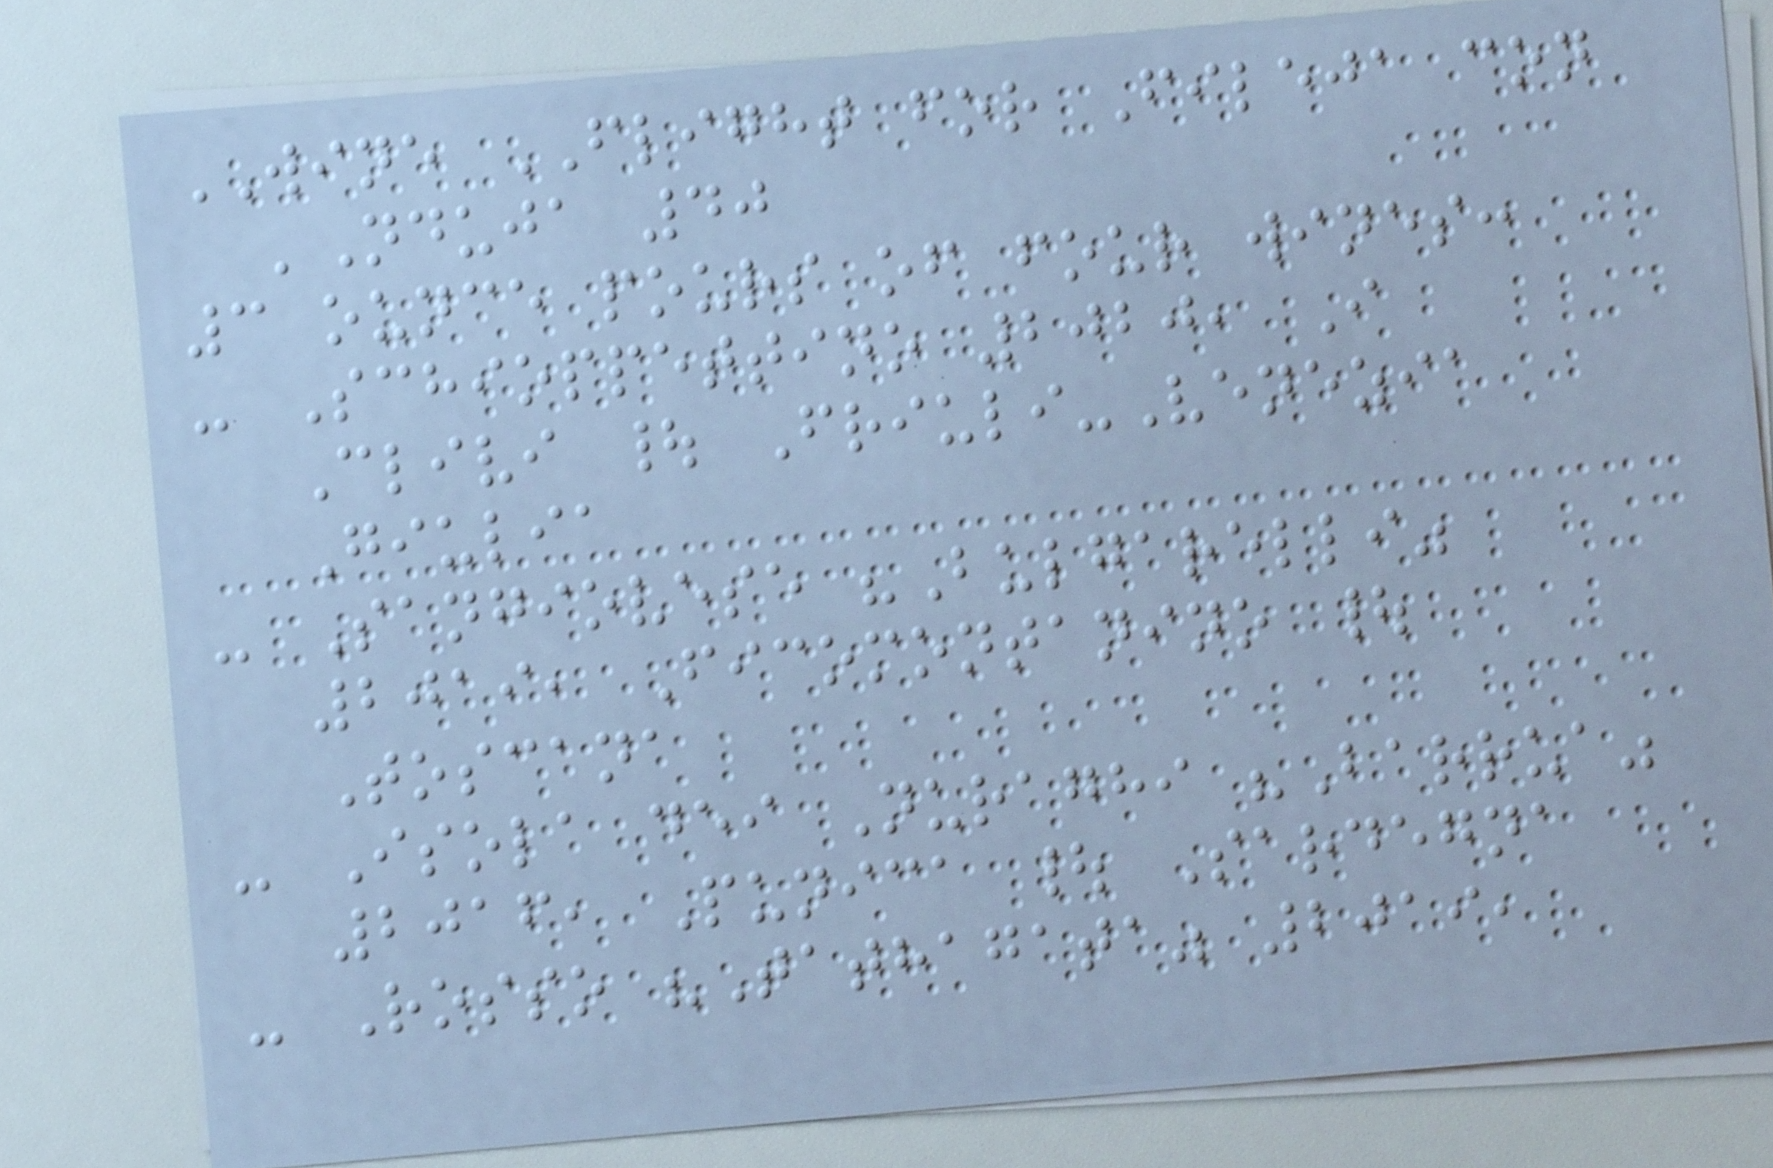WINE FLIGHT for Fileja con
'Nduja 40
3 ounce pours of four wines:
- Schioppettino 2020, I
Clivi | Friuli-Venezia
Giulia
- Sangiovese "Bulgarelli"
2019, Ficomontanino |
Toscana
- Isola dei Nuraghi "Barrua"
2016, Punica | Sardegna
- Rosso "Tathagata" 2019,
